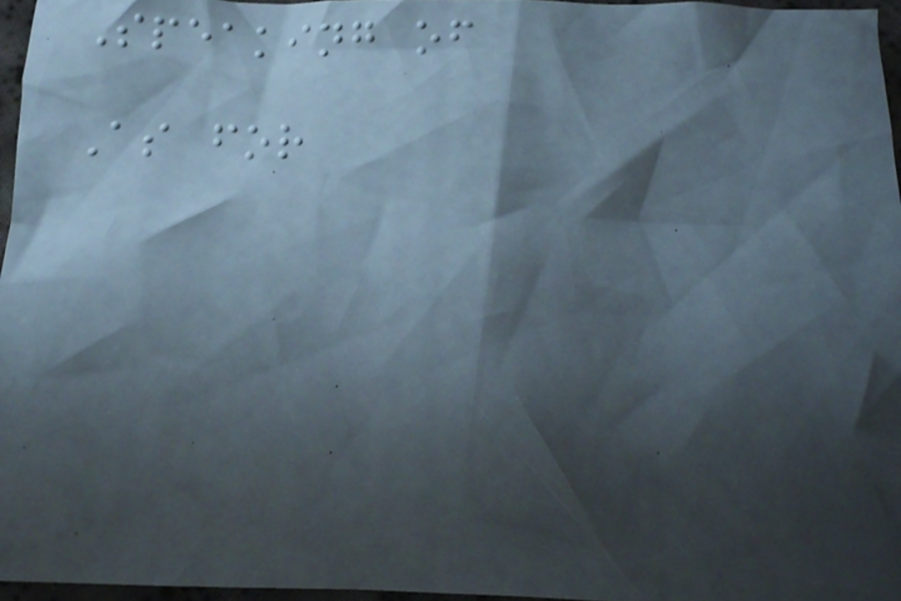Speaking of
As for
